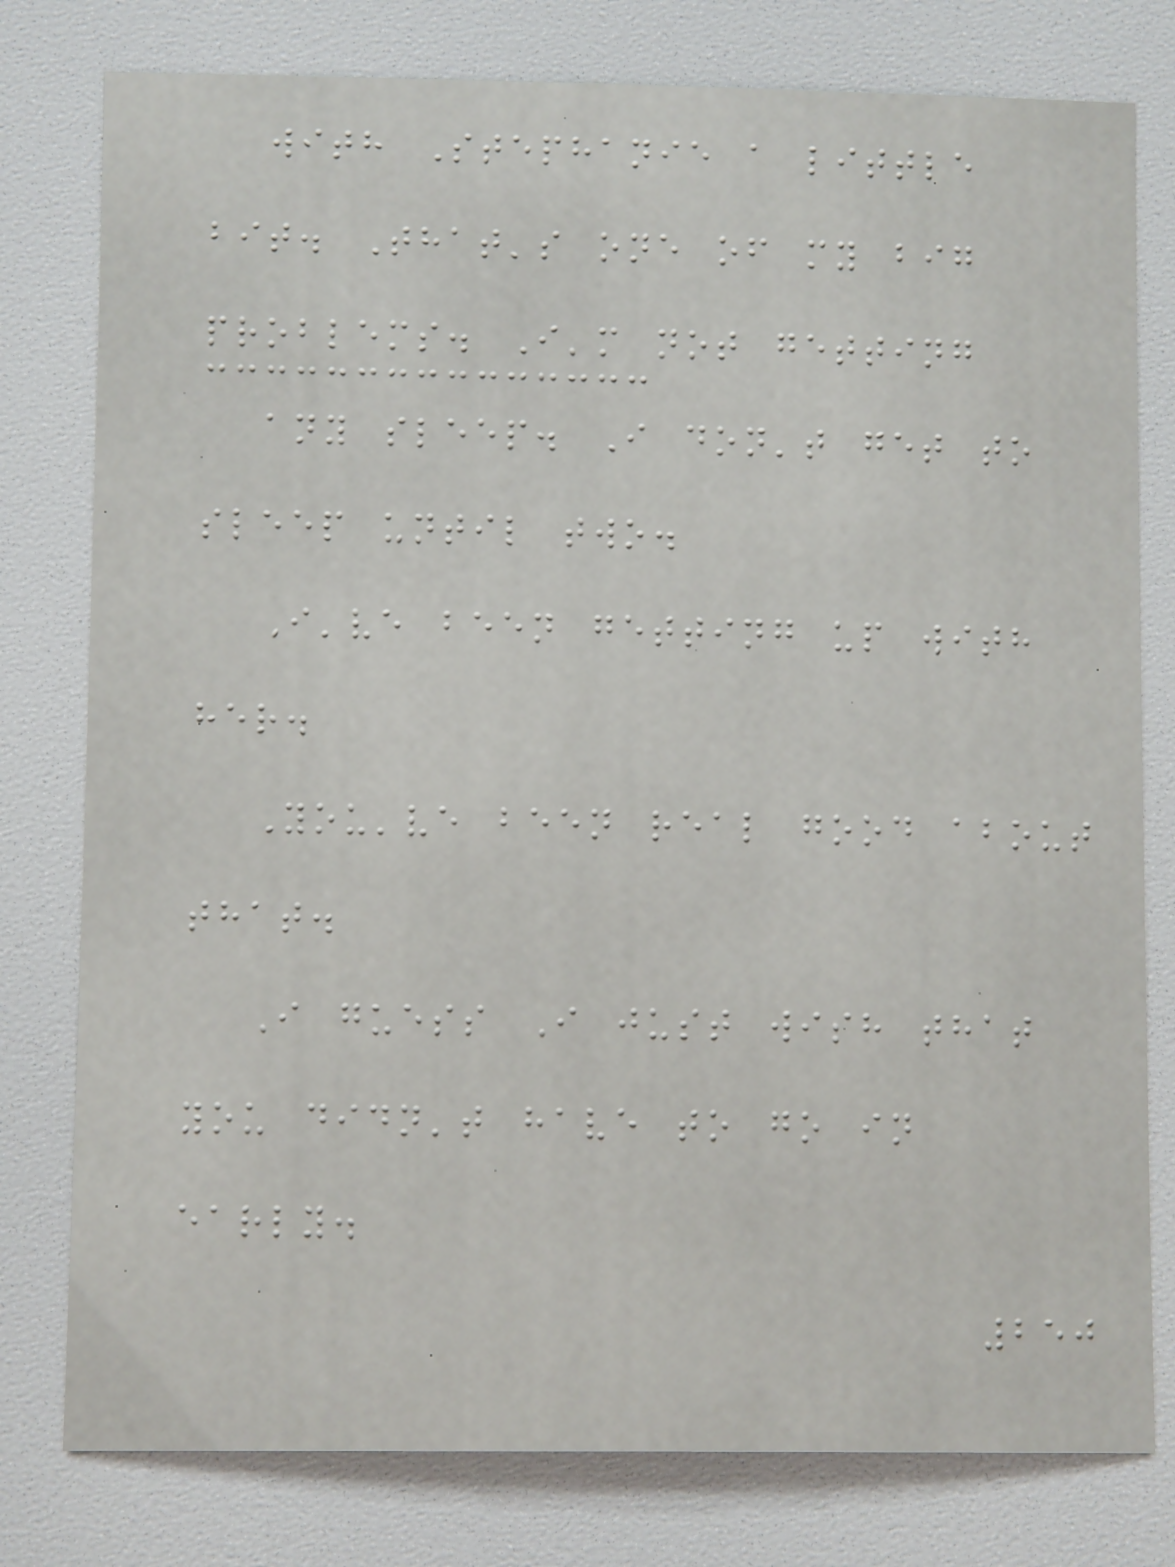with Stephanie a little
bit. That's one of my big
problems. I'm not getting
any sleep. I don't get to
sleep until two.
I've been getting up with
her.
You've been real good about
that.
I guess I just wish that
you didn't have to go in
early.
250
